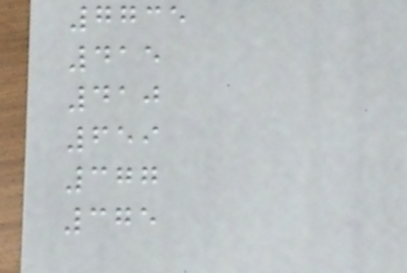7735
415
410
659
377
375
